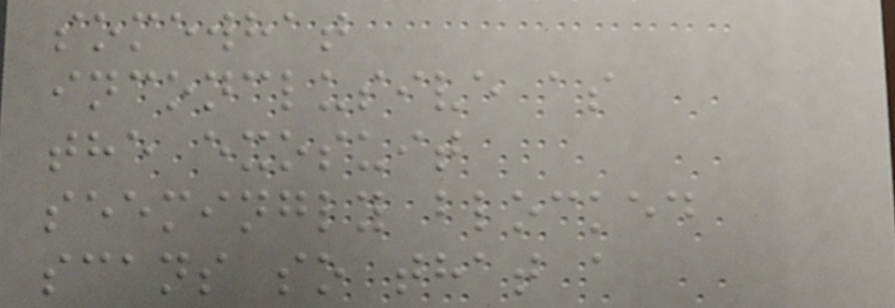somewhat
inconclusive as
the exosuit
seemingly blocked
scans so that a
